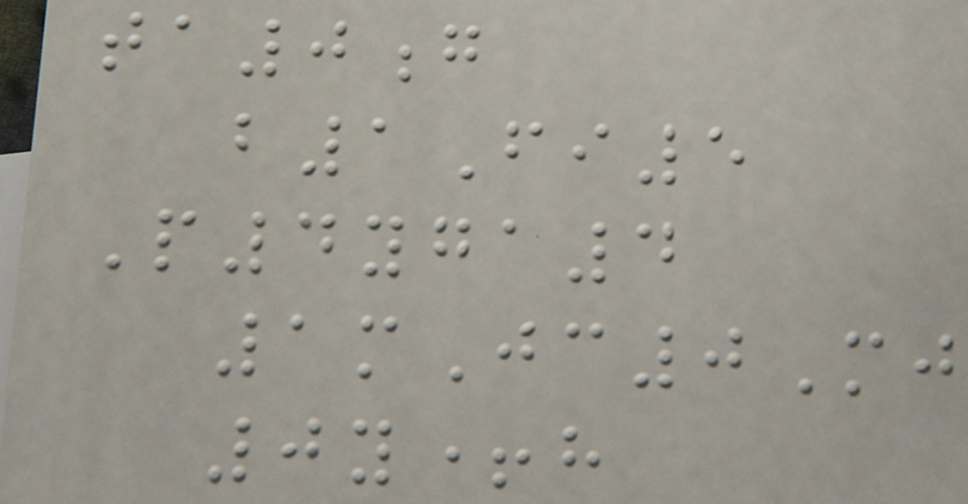ta0g
b1Fi5
P4yga4
1mJc0Mj
0y+h
